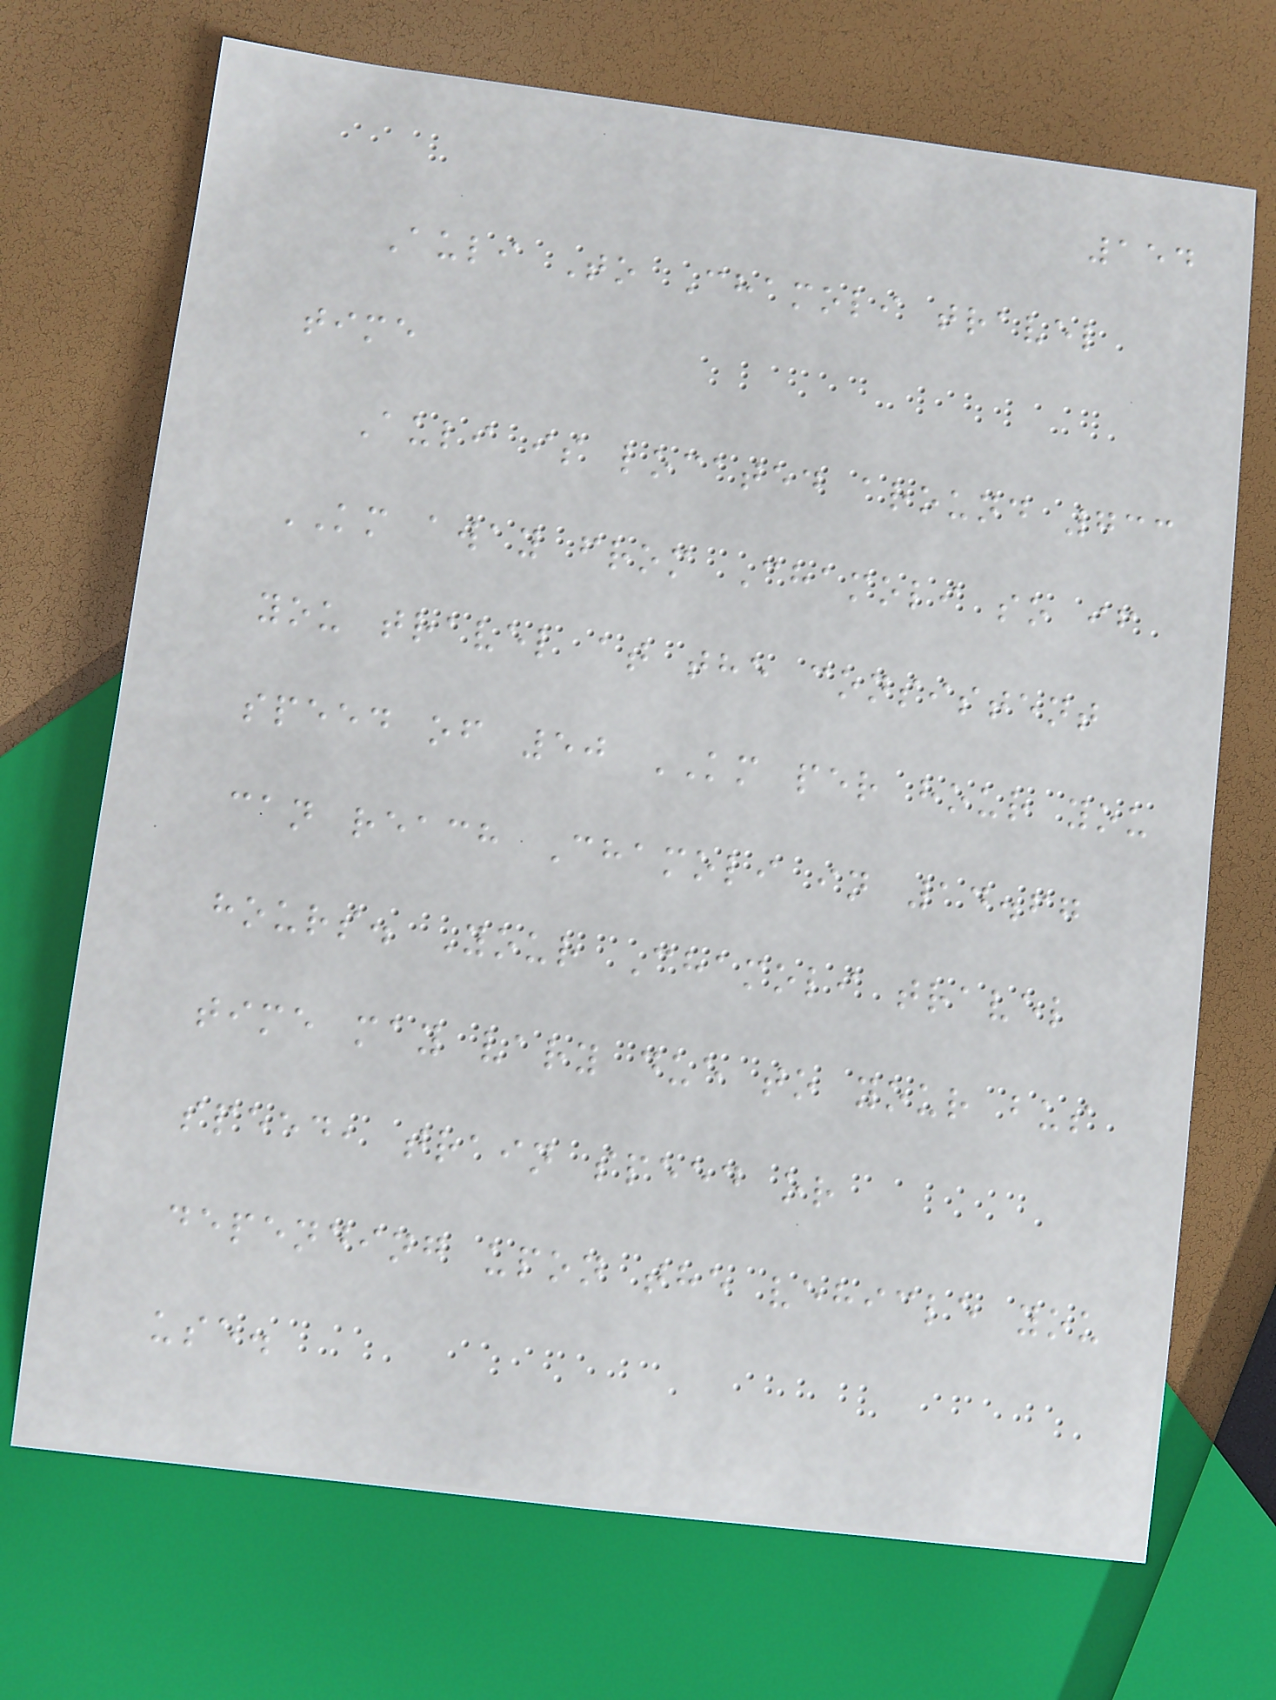154
Auli To Chamoli travel
time
Auli is located around 733
KM away from Chamoli so if
you travel at the consistent
speed of 50 KM per hour you
can reach Chamoli in 14.67
hours. Your Chamoli travel
time may vary due to your bus
speed, train speed or
depending upon the vehicle you
use.
